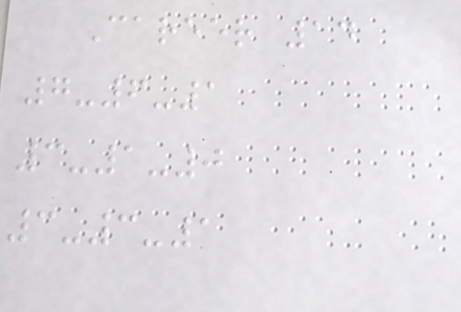Career 14
7-6-1
3-1-0
3-3-1
